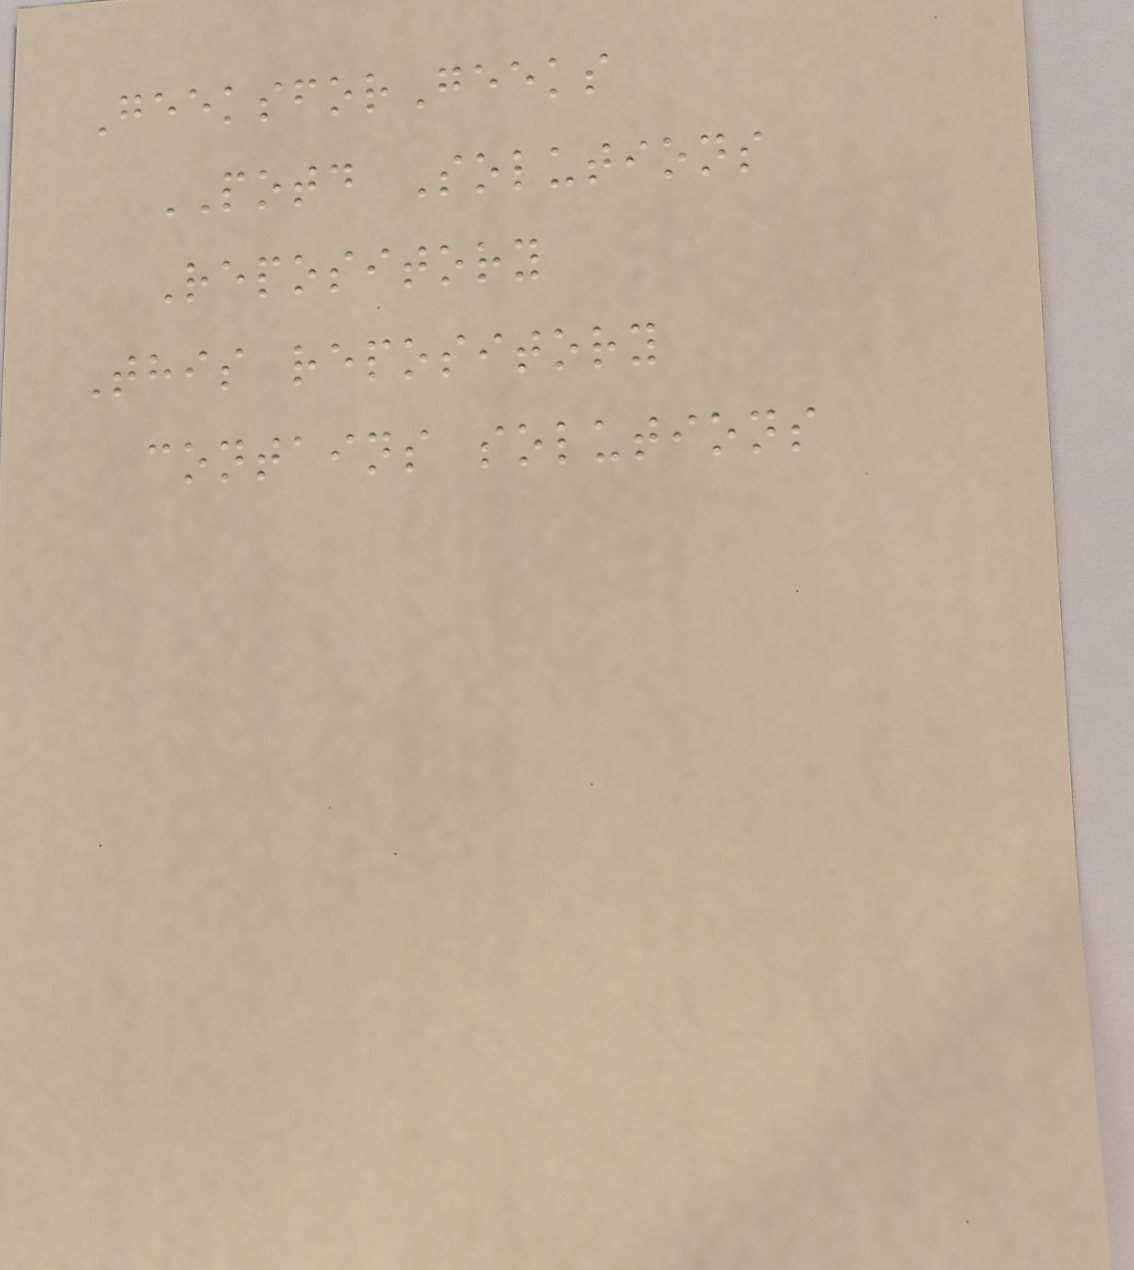GeeksforGeeks
POTD Solutions
Repository
This repository
contains solutions
